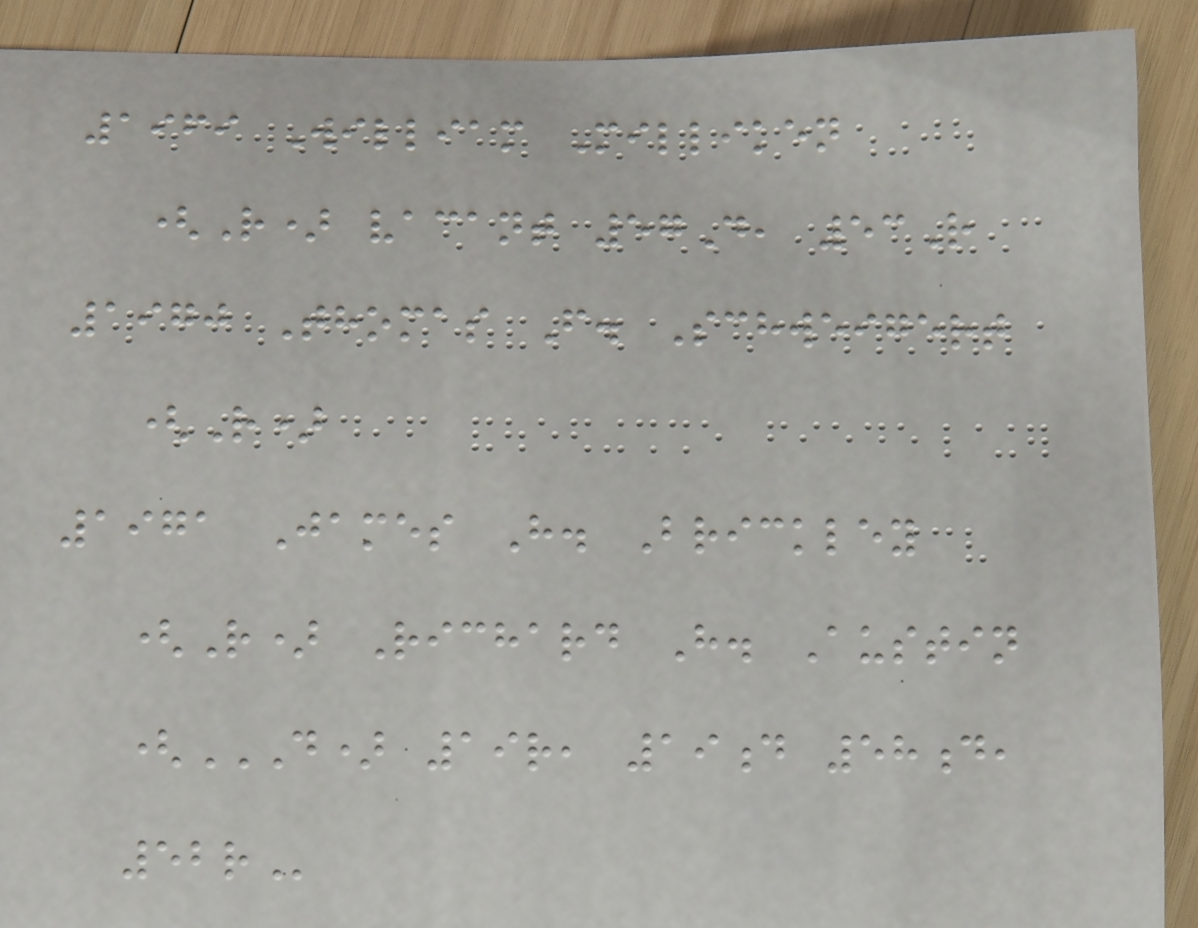1969 William Milliken
(R) vacant 57D, 53R
1970 Thomas F. Schweigert
(R)
1971 James H. Brickley
(R) Richard H. Austin
(D) 19R, 19D 58D,
52R
